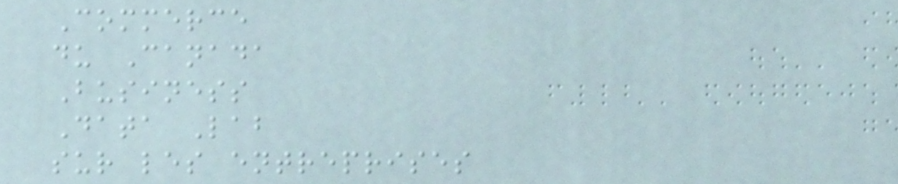Commerce
du Canada
Business
Data Lab
sur les entreprises
